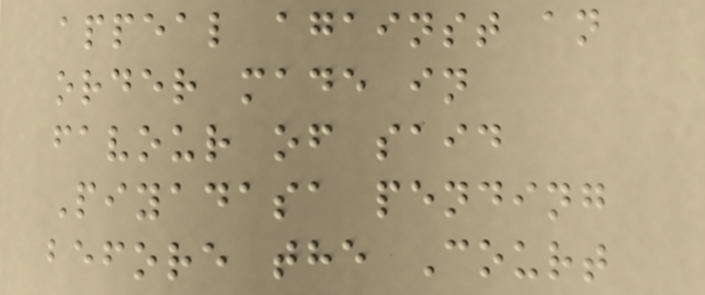appeal against an
order made in
favour of said
Piyadasa pending
before the Court
